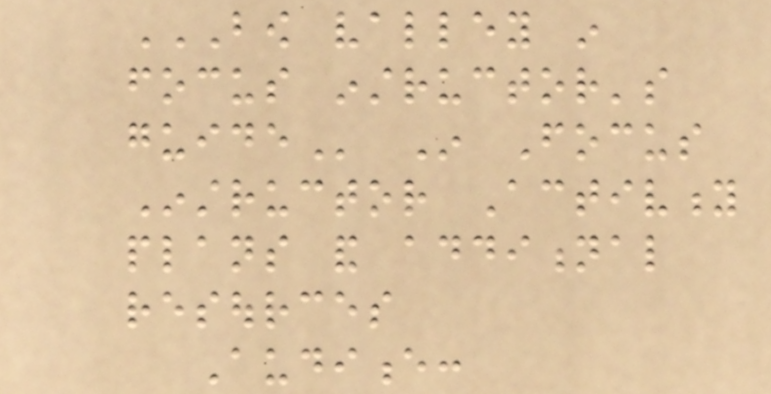BOW VALLEY IN
FOCUS INSTRUCTOR'S
GUIDE In Focus
Instructor Activity
plans and additional
resources
Audience:
